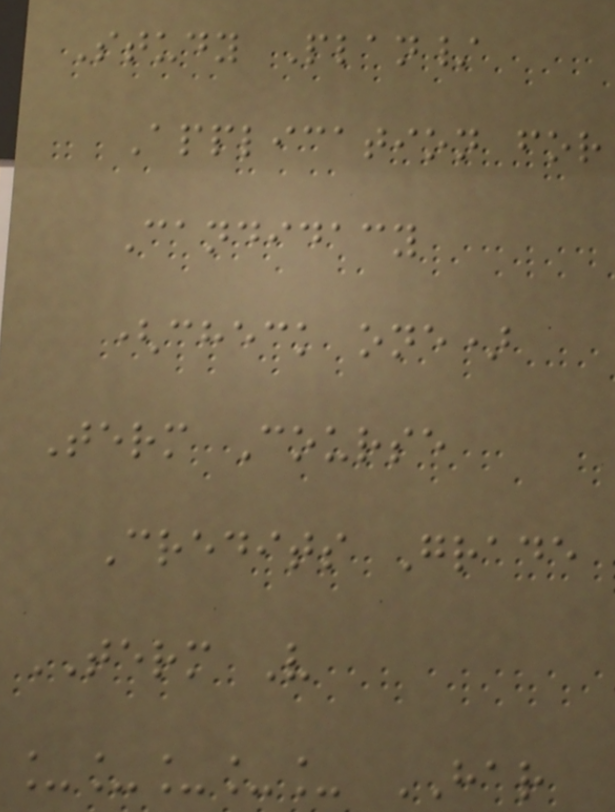Study Plan/
Application for
Candidacy
(check one)
Term Course
Credits Grade
TERM V
_____ HAR
